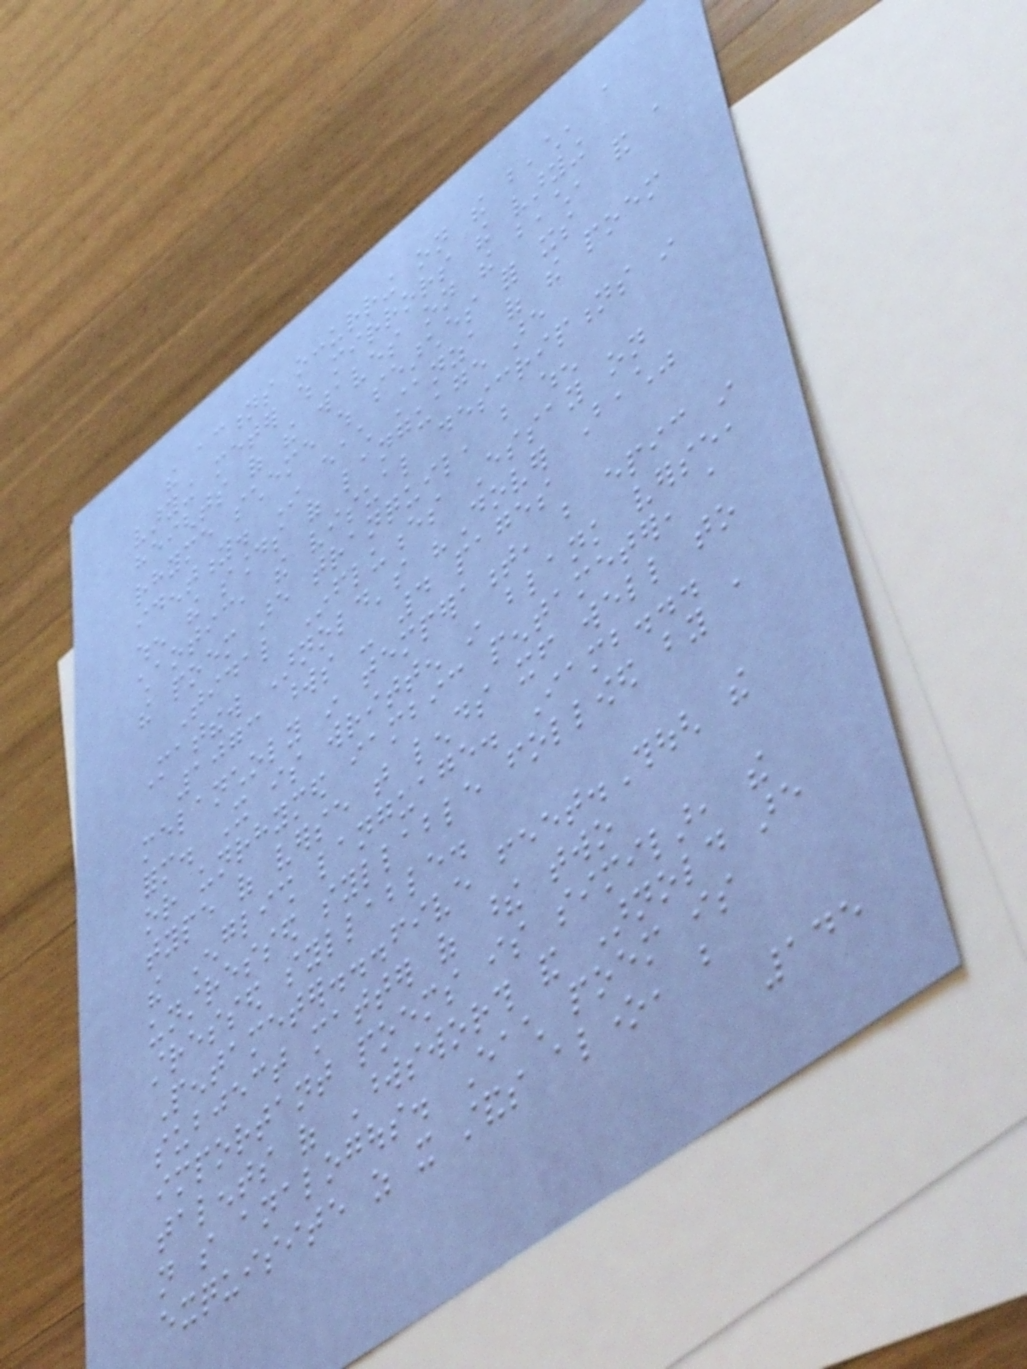the actions occurring on the beach, a
varying meter which mirrors the varying
heights of the waves on the beach, and a
rhyme scheme which searches for its
identity. In each stanza of the poem
when the sounds of language are
chaotic, the visual descriptions in
the poem are tranquil, but when
Tidal Influences Essay on
Matthew Arnold's "Dover Beach"
1073 words - 4 pages
melancholy in temperament, but epic in
form. It is written in blank verse,
or unrhymed iambic pentameter, a
type of verse that lends itself well to
the English language. Iamb...
unstressed syllable followed by a
stressed syllable.
Pentameter...five feet.Though the
subject matter of these two
important poems is similar, the
talents of Wordsworth and Arnold are
not so analogous. Each poem is
exquisite as it stands alone, but
145
